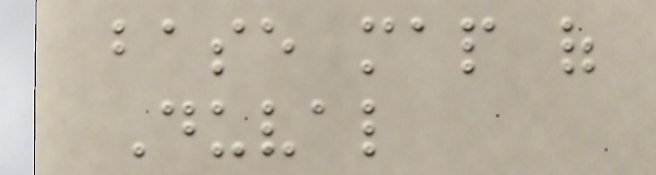base map of
Duval
